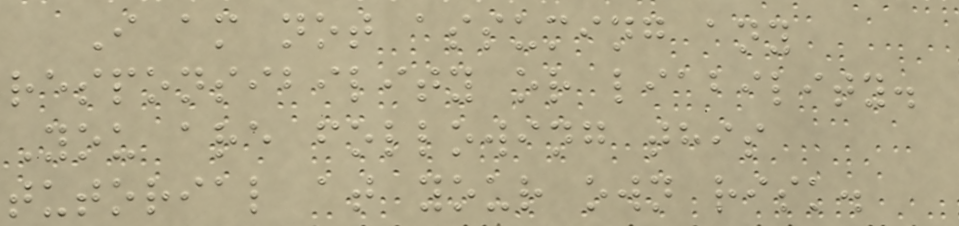I am not assuming any
responsibility or liability.
You are following this
tutorial at your own risk.
